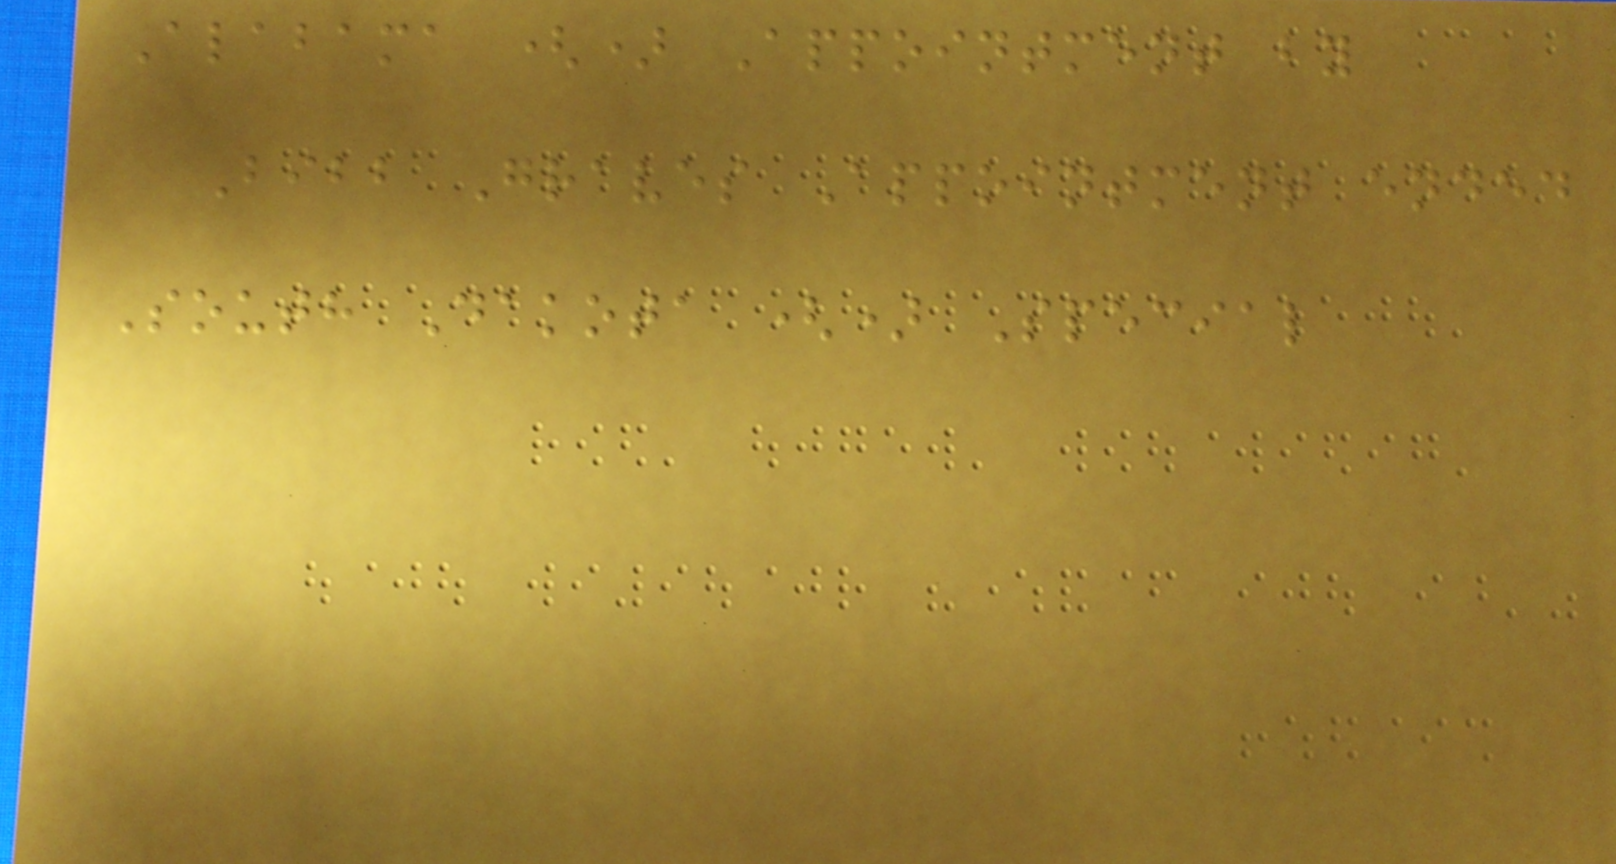Alabama () Appointment by
Bibb Graves Appointment ended
South Dakota () Special
